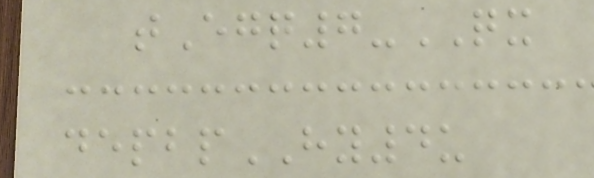tEgq7-QX
depbpHY4u
